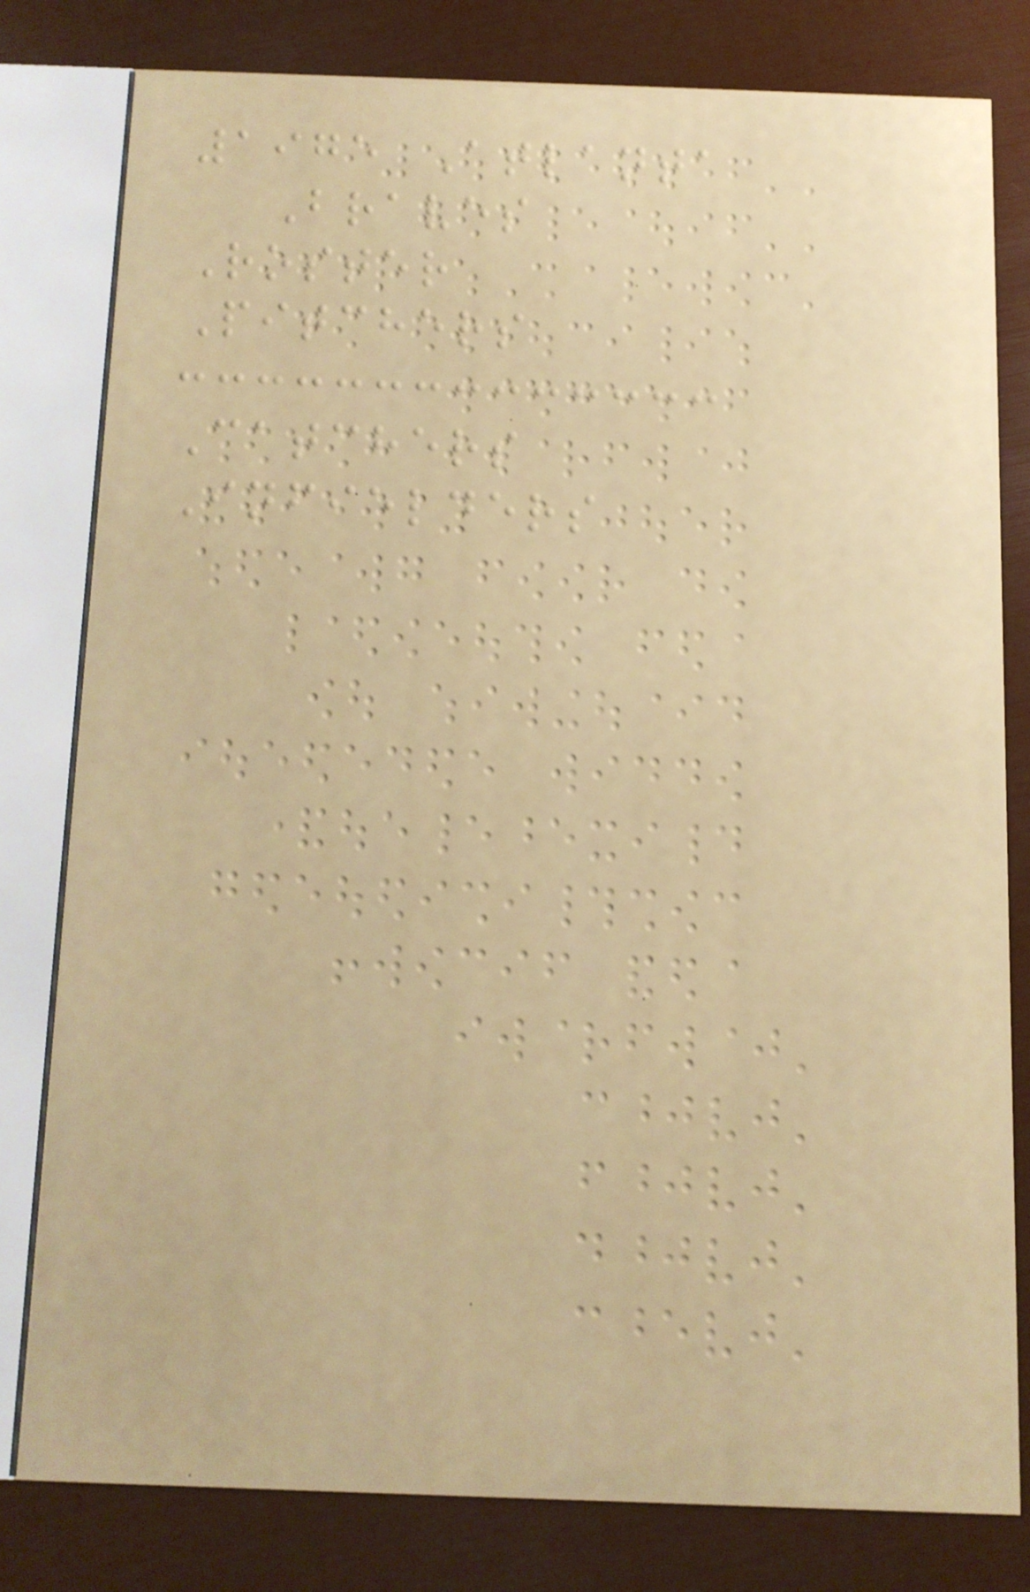1975 Atlanta
Braves
Roster
Pitchers
Catchers
Infielders
